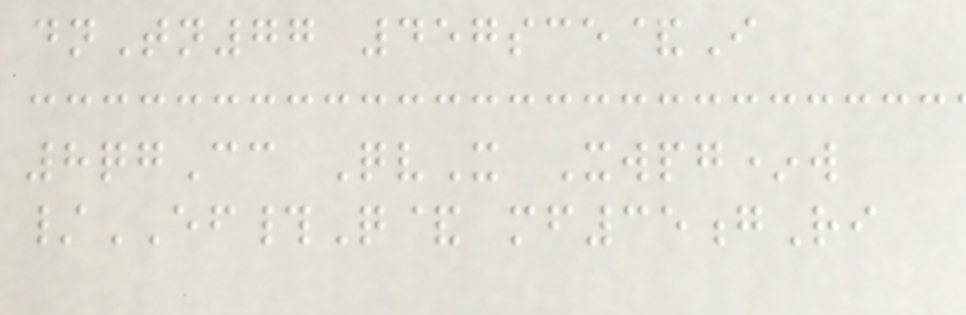dnTn77 457sce&I
8qgCc QvX Xwpg*w
/EF#Q& mf35gRi
